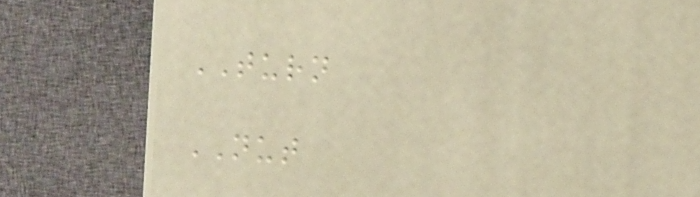TURN
NUT
